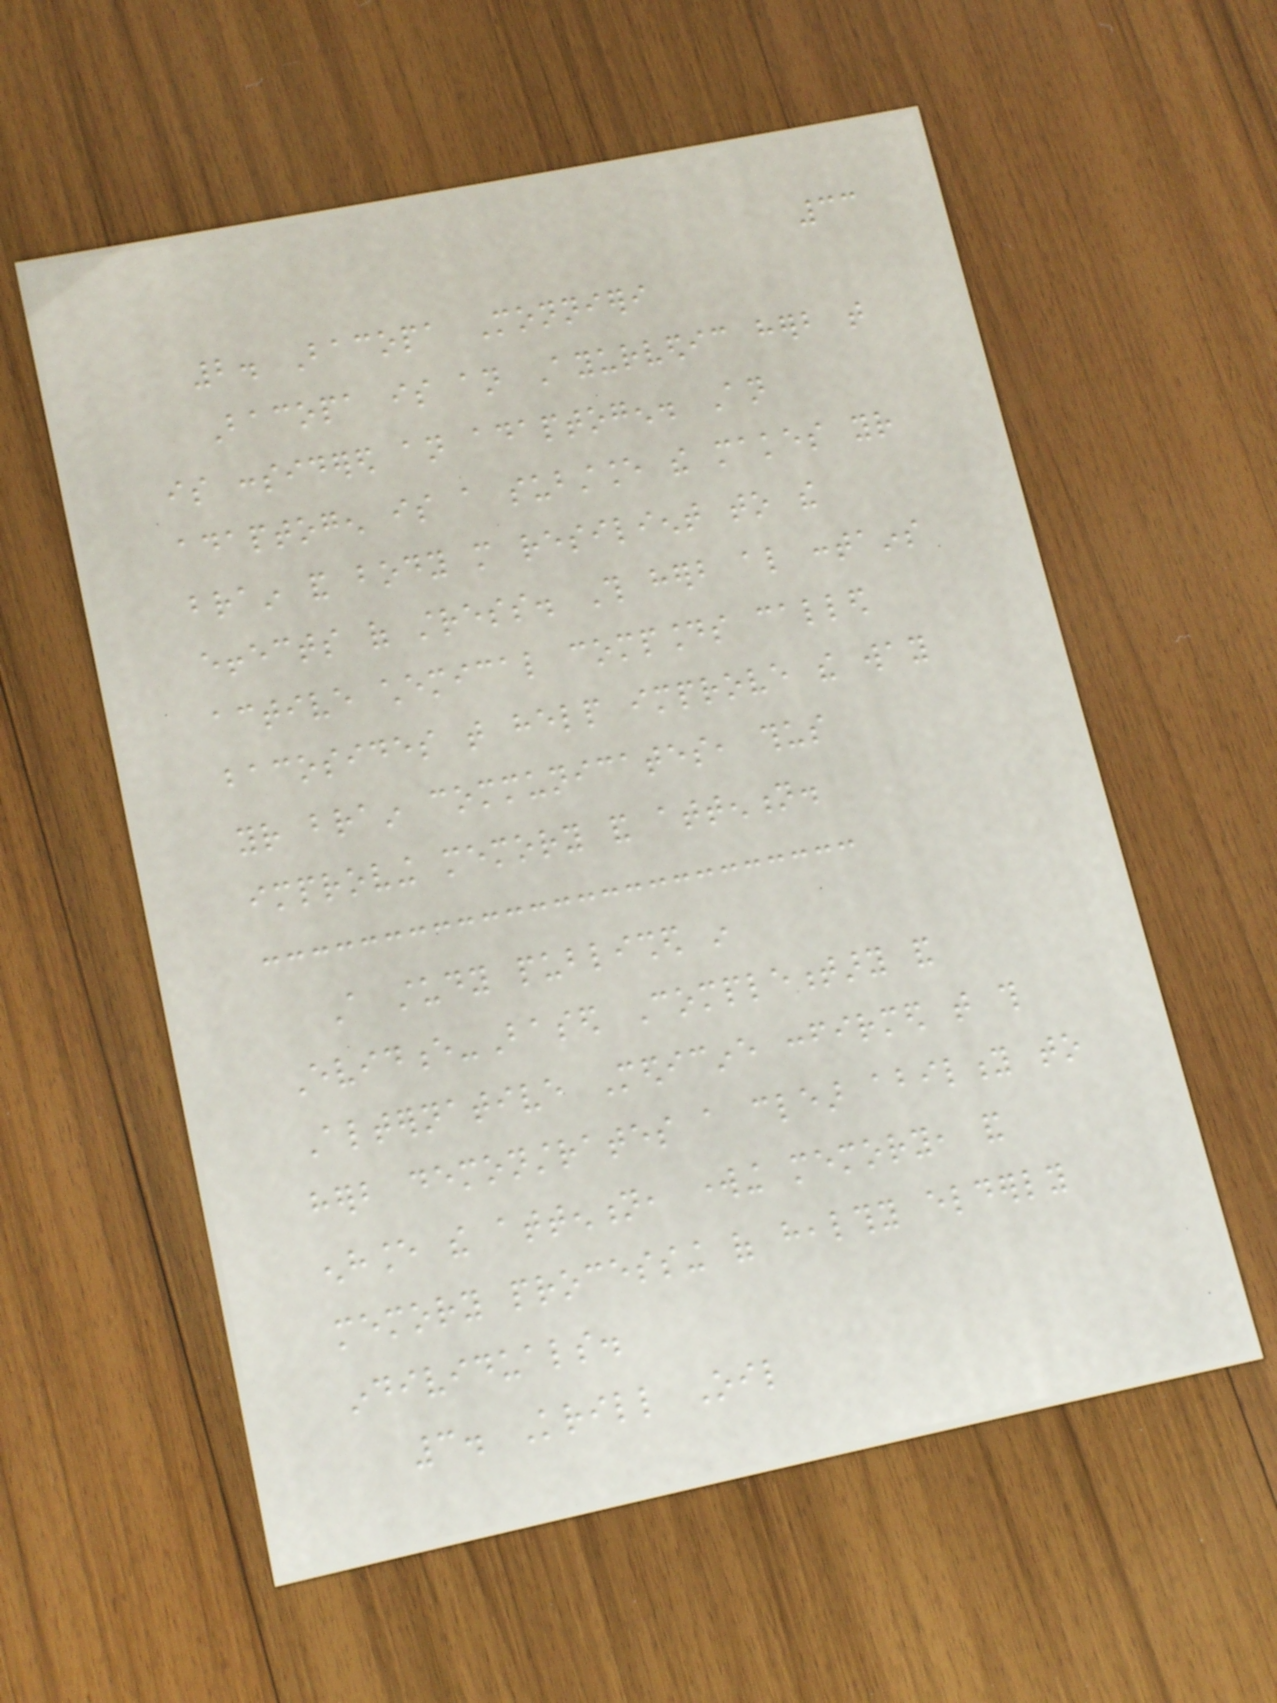33
2. Bacopa Monnieri
Bacopa is an Ayurvedic herb that
is considered an adaptogen. An
adaptogen is a substance the makes your
brain and body more resilient to the
effects of stress. This herb also contains
active chemical compounds called
bacosides that help improve the way
your brain communicates, thus
improving memory and attention.
A study published in
Evidence-Based Complementary and
Alternative Medicine confirmed that this
herb demonstrates a clear ability to
enhance the attention, working memory, and
memory processing of healthy elderly
individuals.
3. Krill Oil
